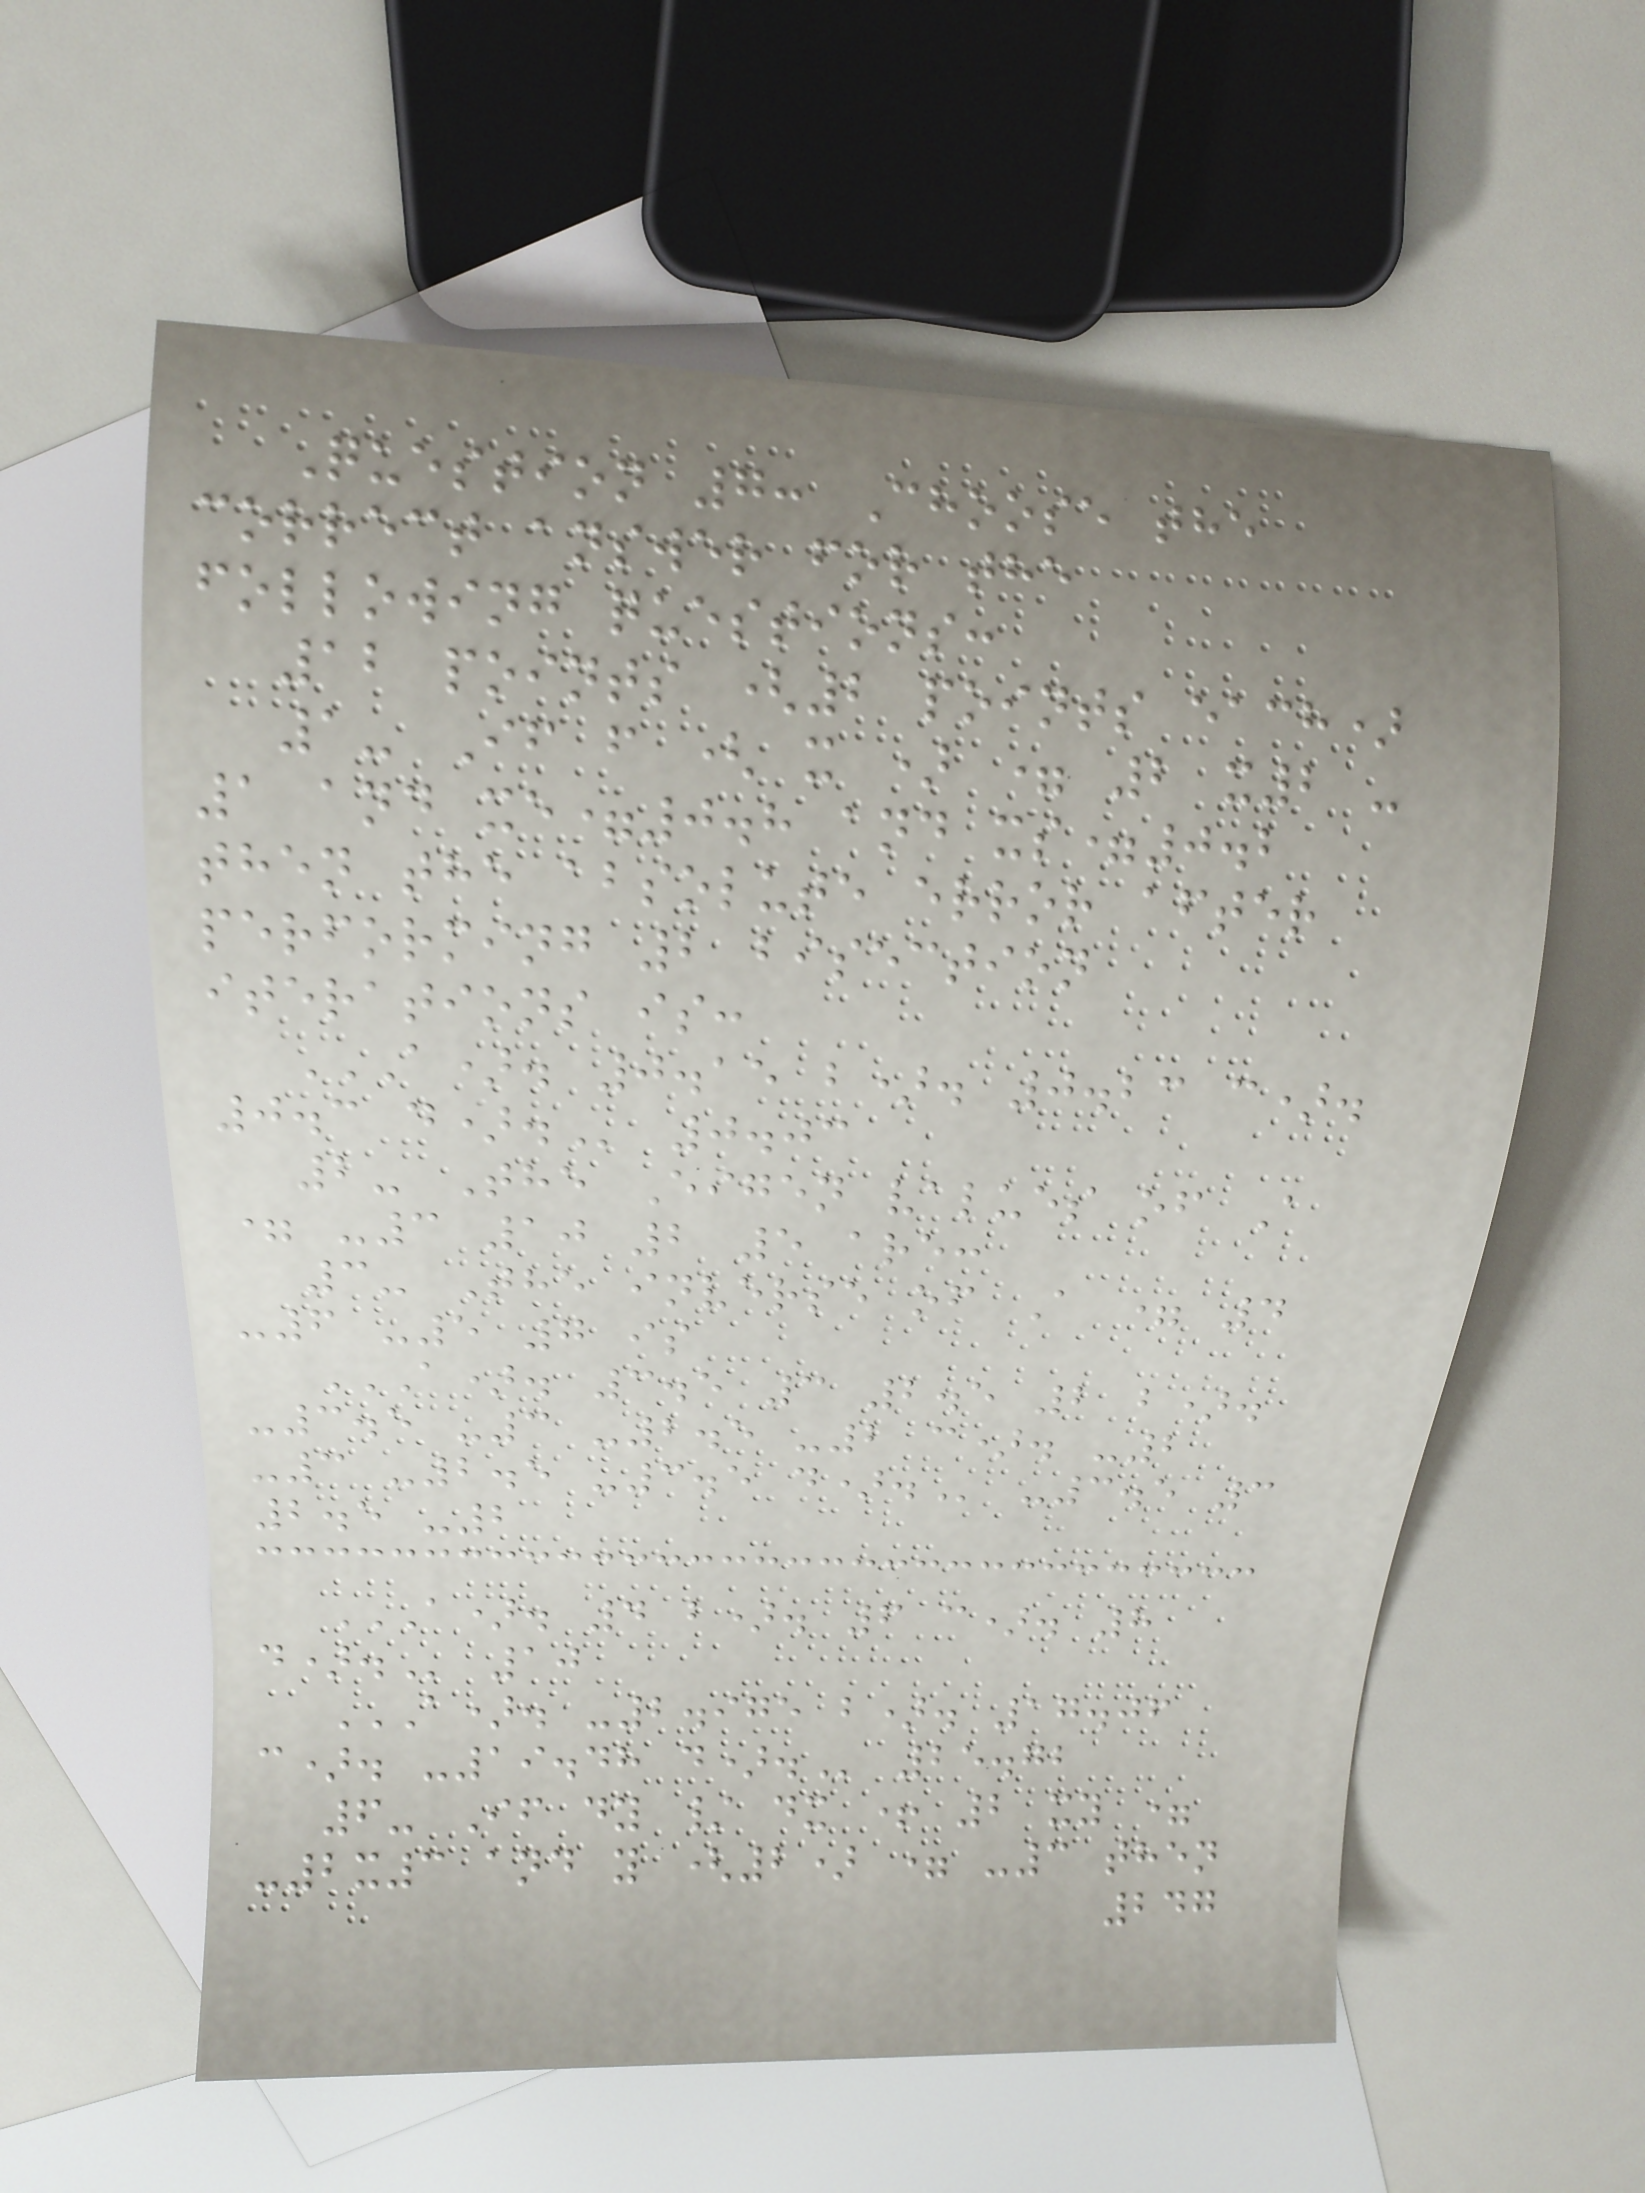Question 7: Choose the
correct answer for the
following questions:
12 points (2 points each)
1- If f ( x ) = 2 x2 -
1 and xe=0.8 and xs=0.2
then the absolute error after
performing 2 bisection
iterations is:
A). 0.15 B). 0.23 C).
0.3 D). 0.03
2- The Eigen values of A
= -3 10 2 5 are:
3- The inverse of A = 4
-6 -5 7 is
A). 3.5 3 2.5 2 B).
-3.5 -3 -2.5 -2 C). -2
-3 -2.5 -3.5 D). -3.5 3
2.5 -2
A). 4 B). 6 C). 8
D). 10
A). -2.975 B). 17.06
C). -19.48 D). 25.72
6- If dy / dx + 2 xy =
-2x3 and y (2) = -3 then
247
